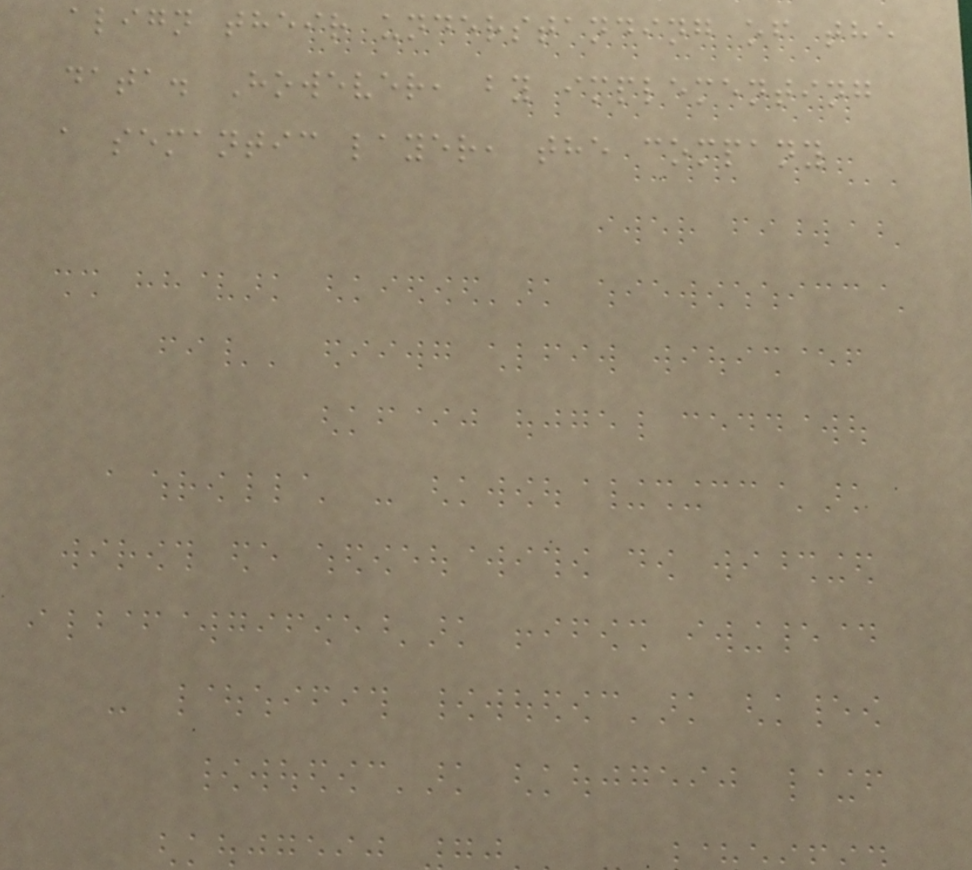align their understanding of the
data. However, by implementing
a semantic layer, the company
